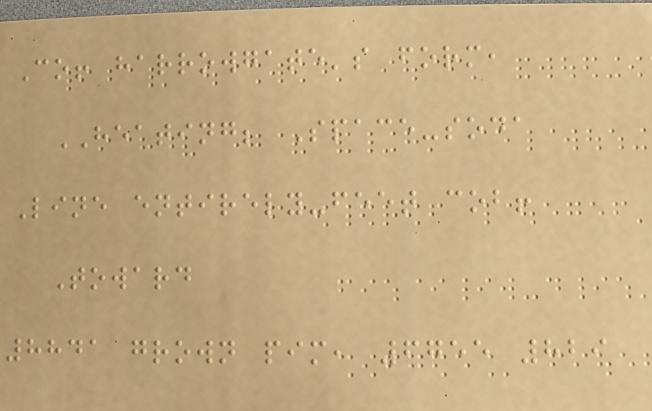Co! harrowgate's form,
HEATING; Space-soda
Line entirely-feet cob!
Toward
8841 grown pim, 6755 829
